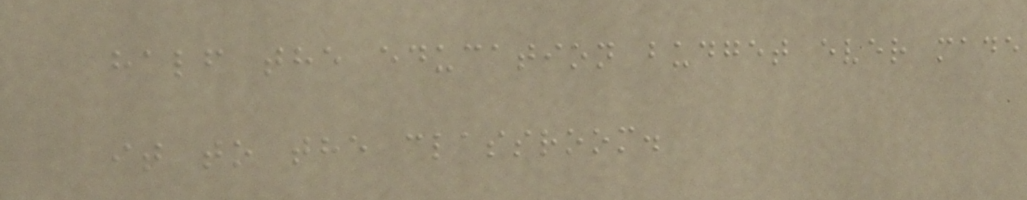half the education budget ever made
it to the classroom.
